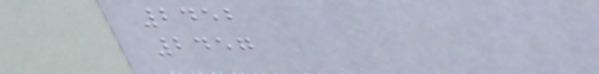2452
2457
